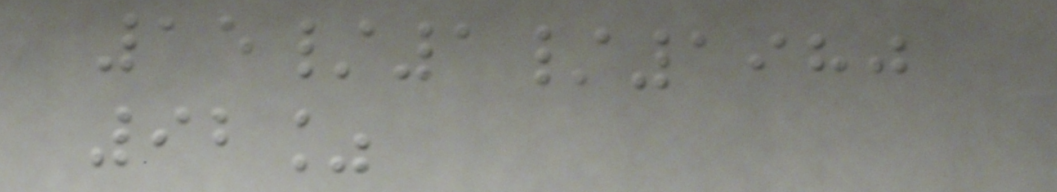15/1/1980
92%
